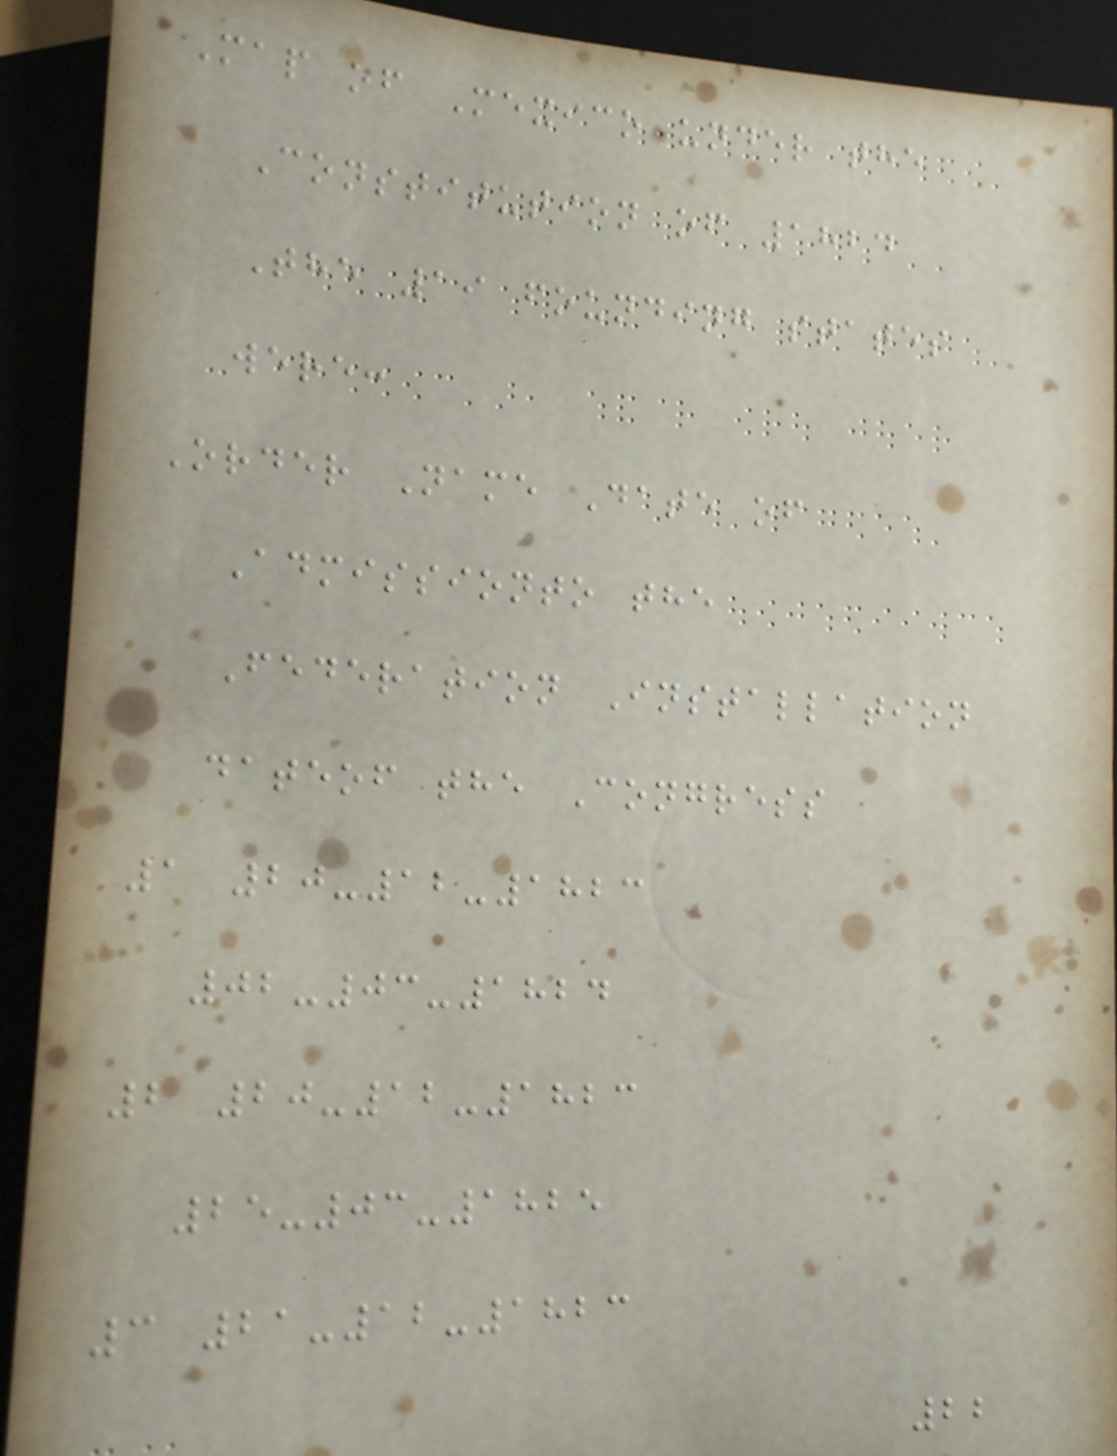Map of Mexico under the
Constitution of 1824
The 19 founding states
were:
Order Name Date of
Admissionto the
Federation Installation
dateof the Congress
1 20-12-1823
02-03-1824
2 20-12-1823
25-03-1825
3 21-12-1823
22
